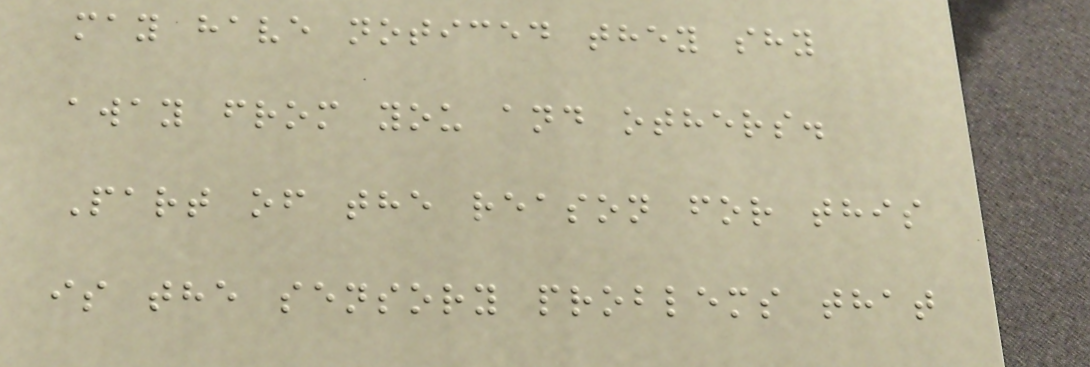may have noticed they shy
away from you and others.
Part of the reason for this
is the sensory problems that
